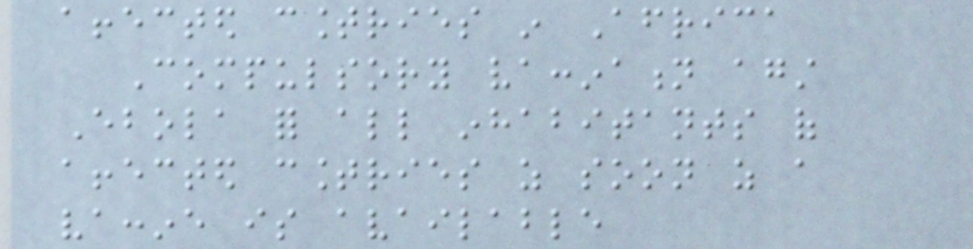affected countries in Africa
Compulsory vaccination against
Ebola for all inhabitants of
affected countries as soon as a
vaccine is available
